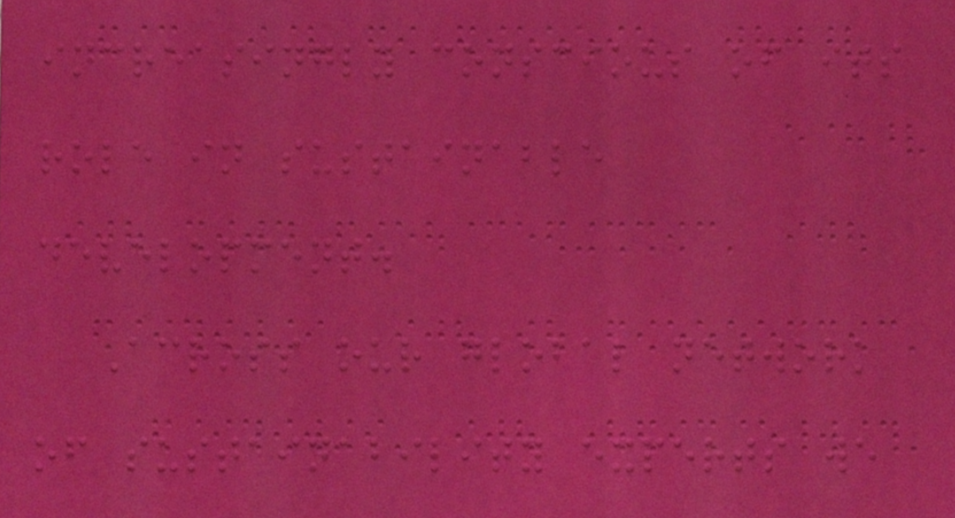increasingly conscious of its
role in sustainable
development.
Across our global network
of sustainability experts we
